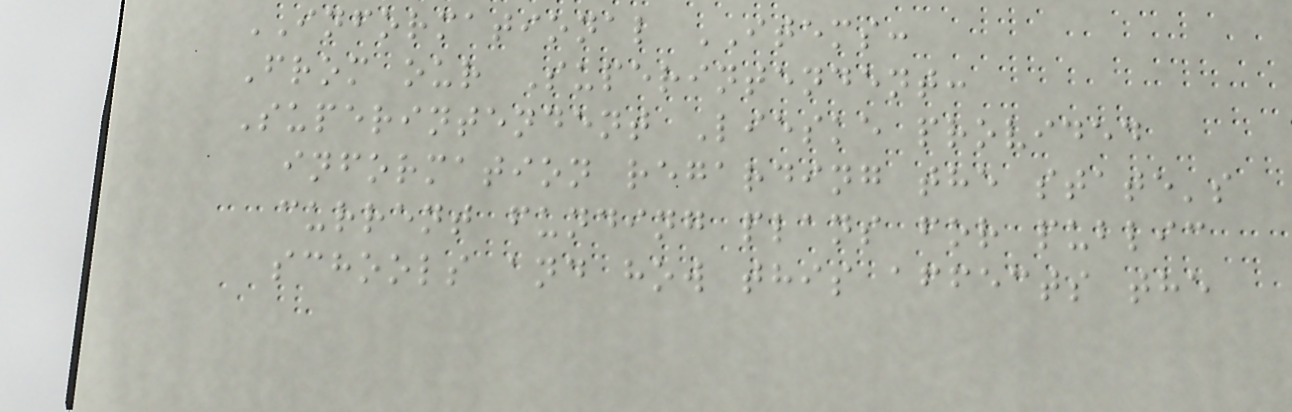INFORMATIONAL ITEMS:
From our Superintendent:
Superintendent Lieske provided
information regarding the state's
current funding plans for public
schools and how this affects the
